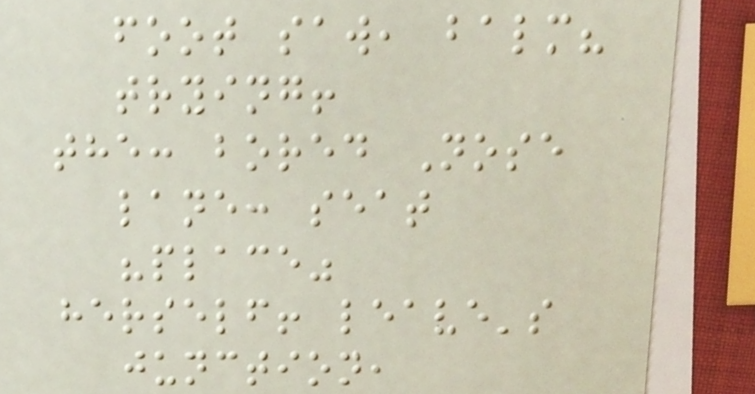foot saw, balm?
trying!
the: bored Nose
lane: seat
"place"
herself! leave's
junction,
